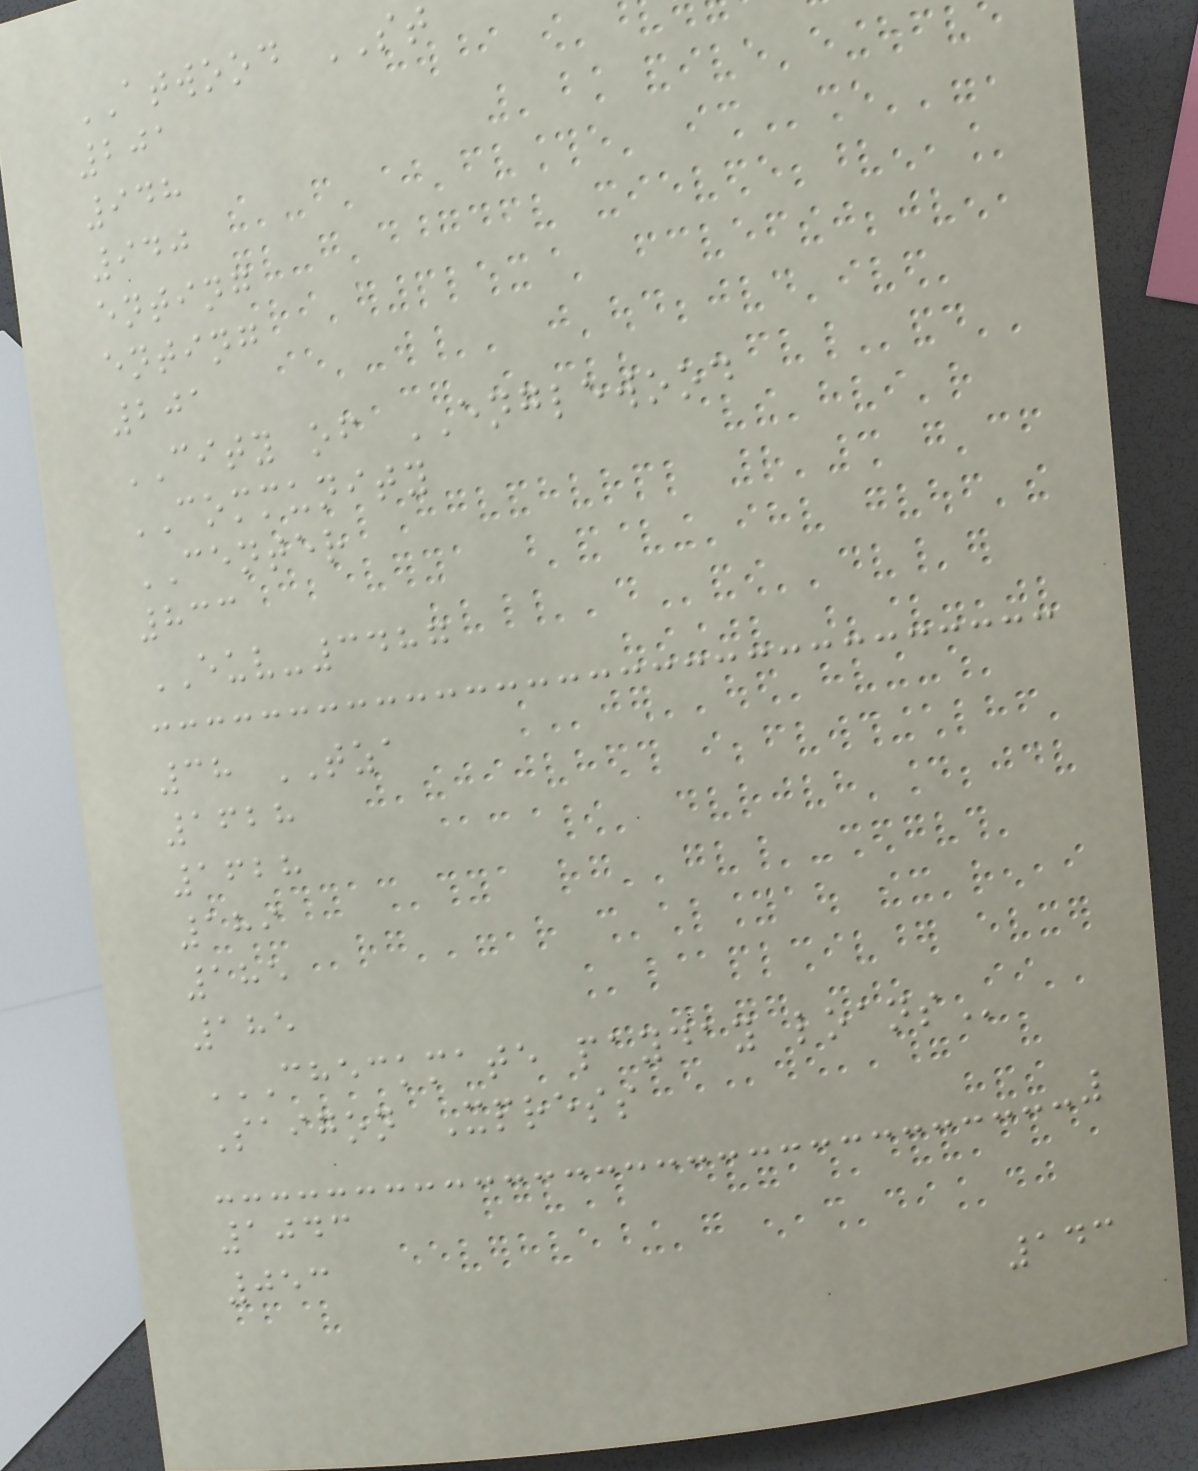ATWOOD ST
201
948
940
enting
enting
201
CITY of ENGLEWOOD
COMMUNITY
CENTER
833
EUV-3487
38 TZA
1628
1628
189
185
185
CHECKMATE PAYDAY LOANS
Saigon Xpress
1043
053
143
